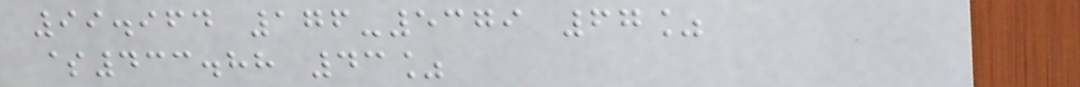99.964 176-5379 67%
$433.88 43%
